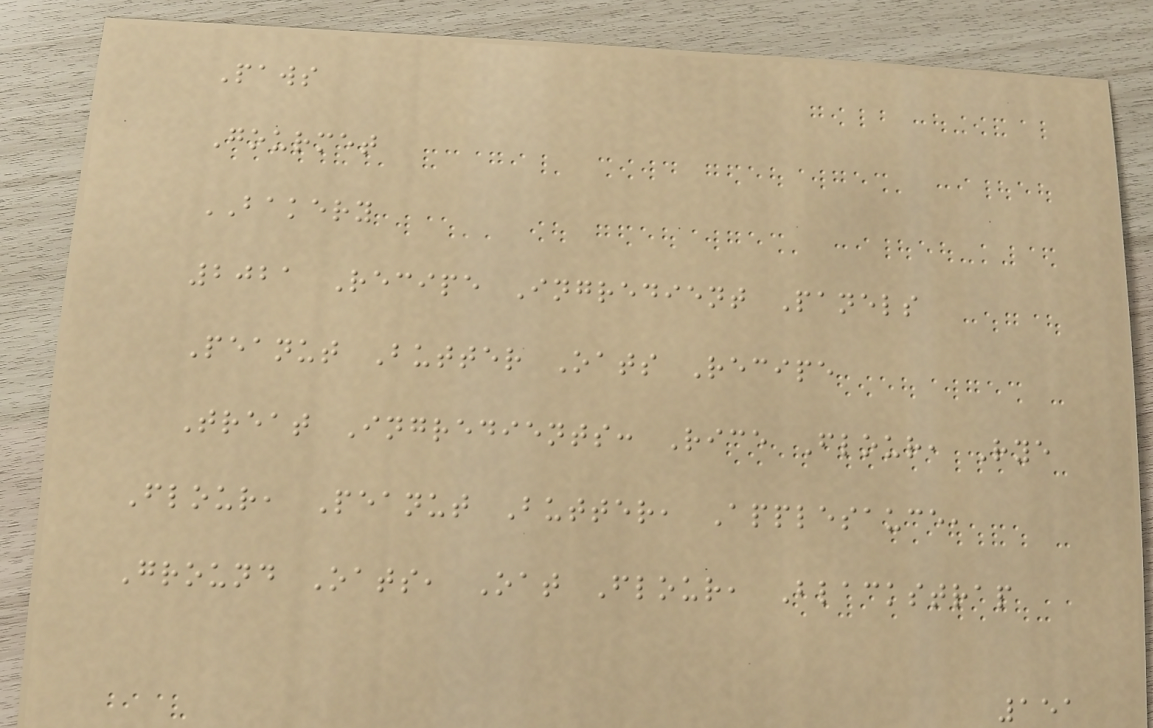Paws
Gourmet
BAKERY
2021 Recipe Ingredient Panels
Peanut Butter Oats Recipe
Treat Ingredients: Rice Flour, Rye
Flour, Peanut Butter, Applesauce,
Ground Oats, Oat Flour, Blackstrap
151
